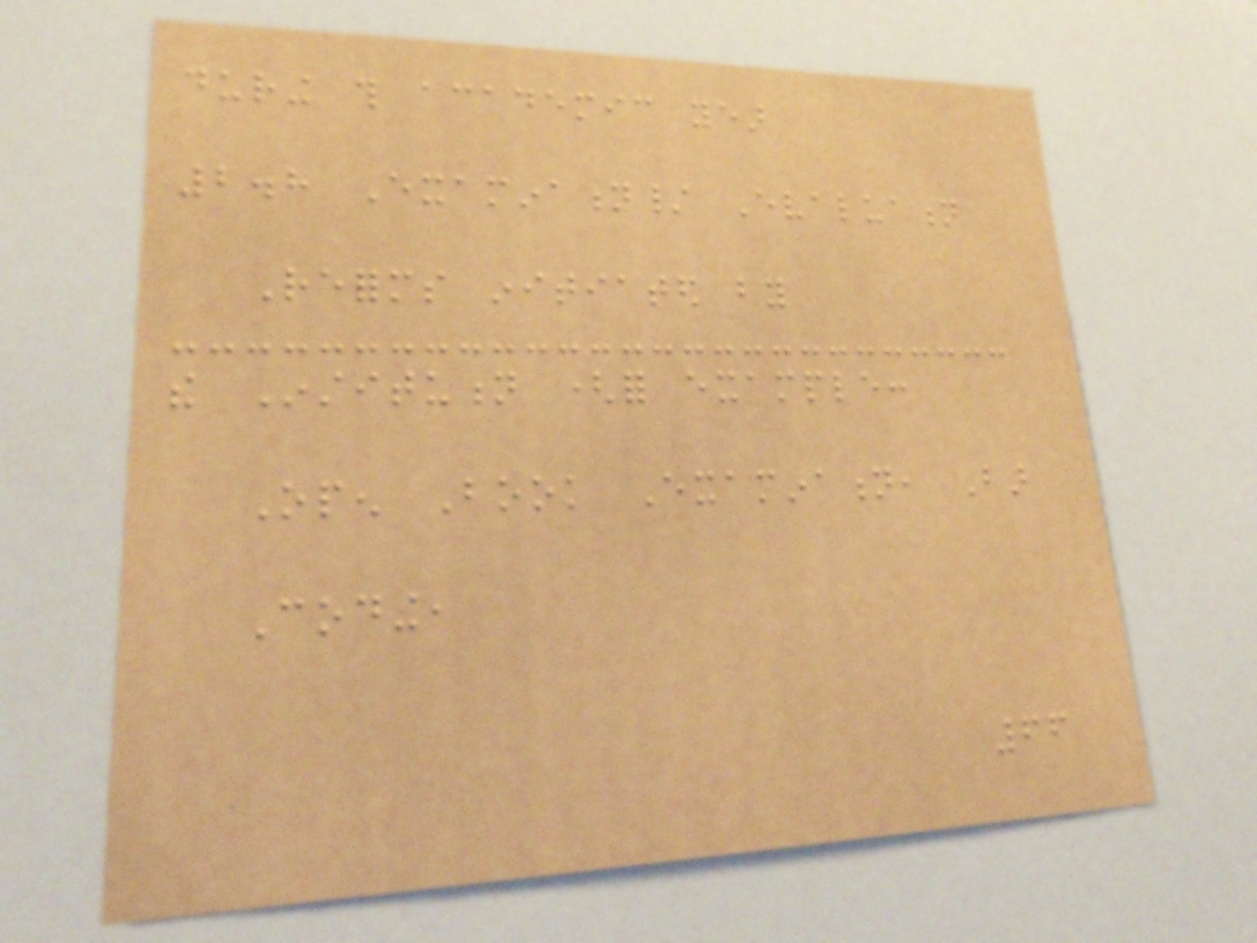during this academic year
2.8 Examination/ Evaluation
Reforms initiated by
the Institution (for example:
Open Book Examination, Bar
Coding,
66
